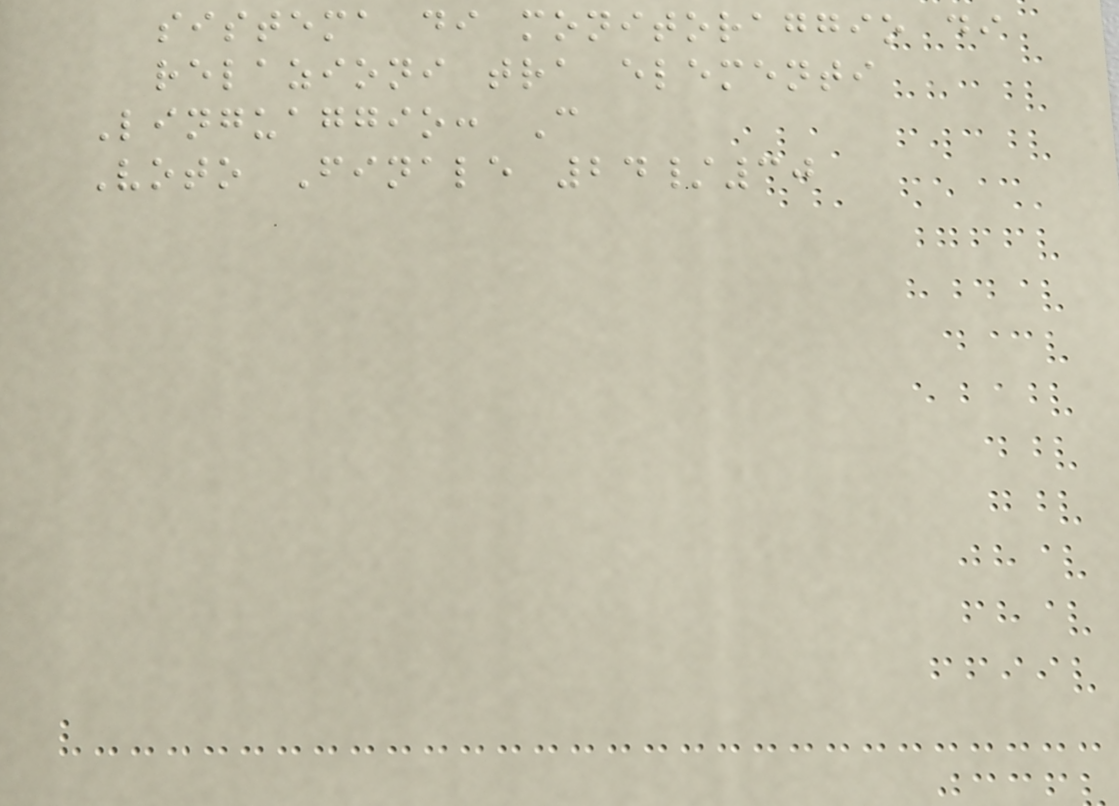sistema di monitoraggio di
relazioni tra elementi
Linguaggio: C
Voto Finale 24/30
